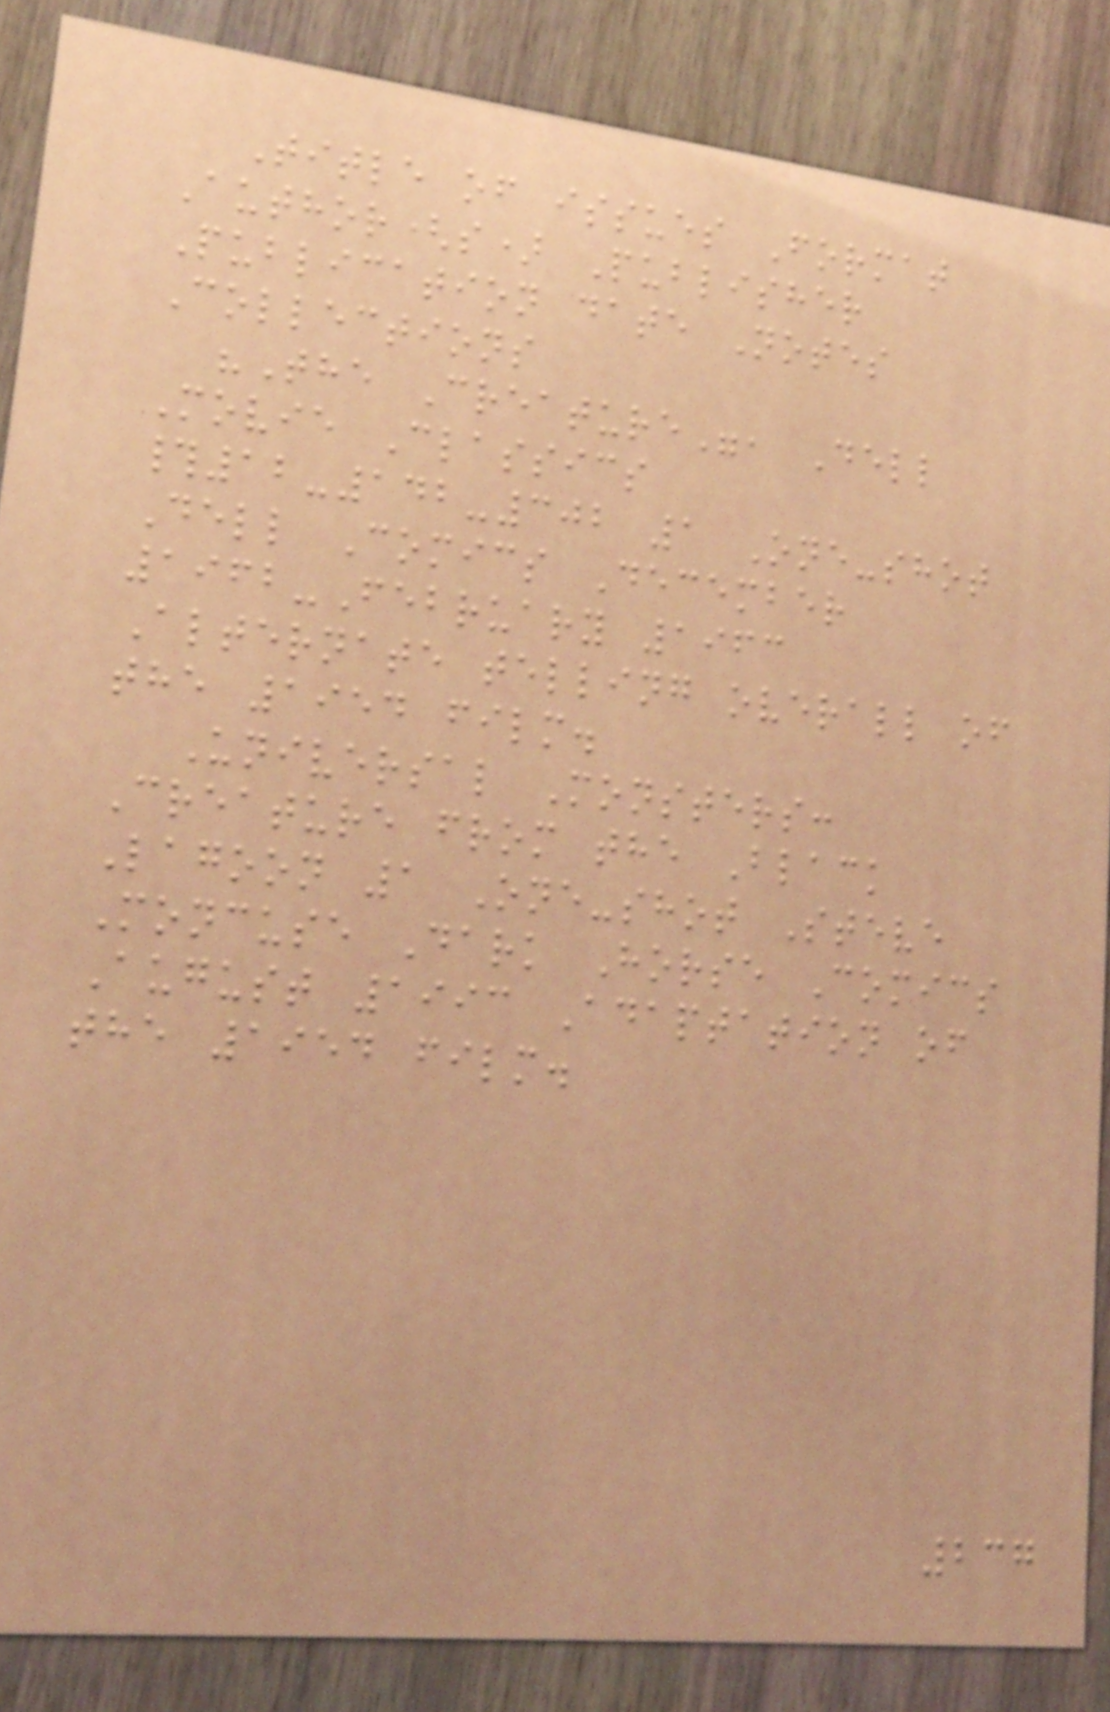Title of issues Format
Author(s) Publisher
Publication date Notes
Collections
"The Creature", Dell
Movie Classics
#12-142-302 1 One-shot
Dell Comics December
1962-February 1963
Alternate telling overall of
the 1954 film.
Universal Monsters:
Creature from the Black
Lagoon 1 One-shot Steve
Moncuse Dark Horse Comics
August 1993 Adaptation of
the 1954 film.
237
